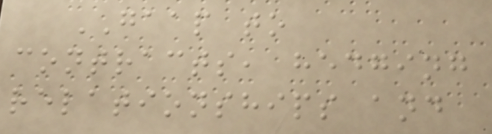GAAP to
contracts, hedging
relationships and
